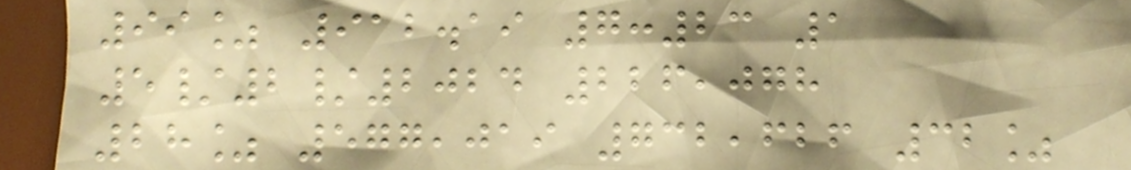99% 912.19 7:23 1
5/2/2024 226,078
28% 577,019 732,626 32%
